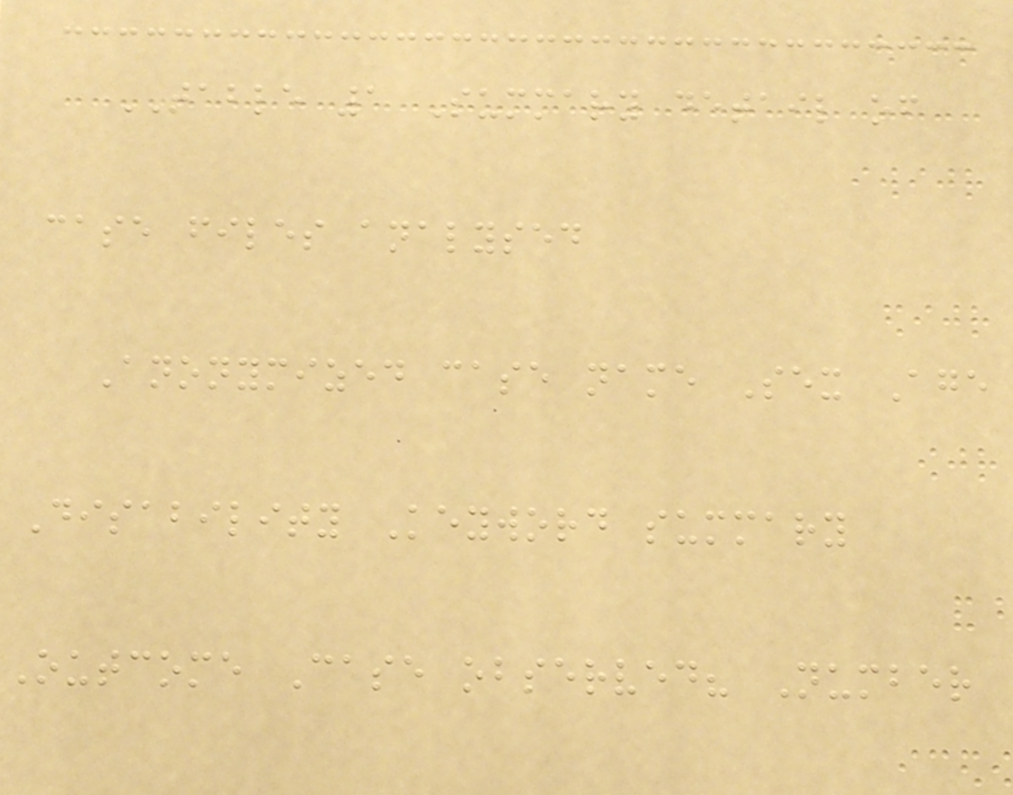TABLE 1 Summary detail of
case files analysed
Anonymized case name Sex Age
Disability Keyword summary
Outcome Case observed? Number
